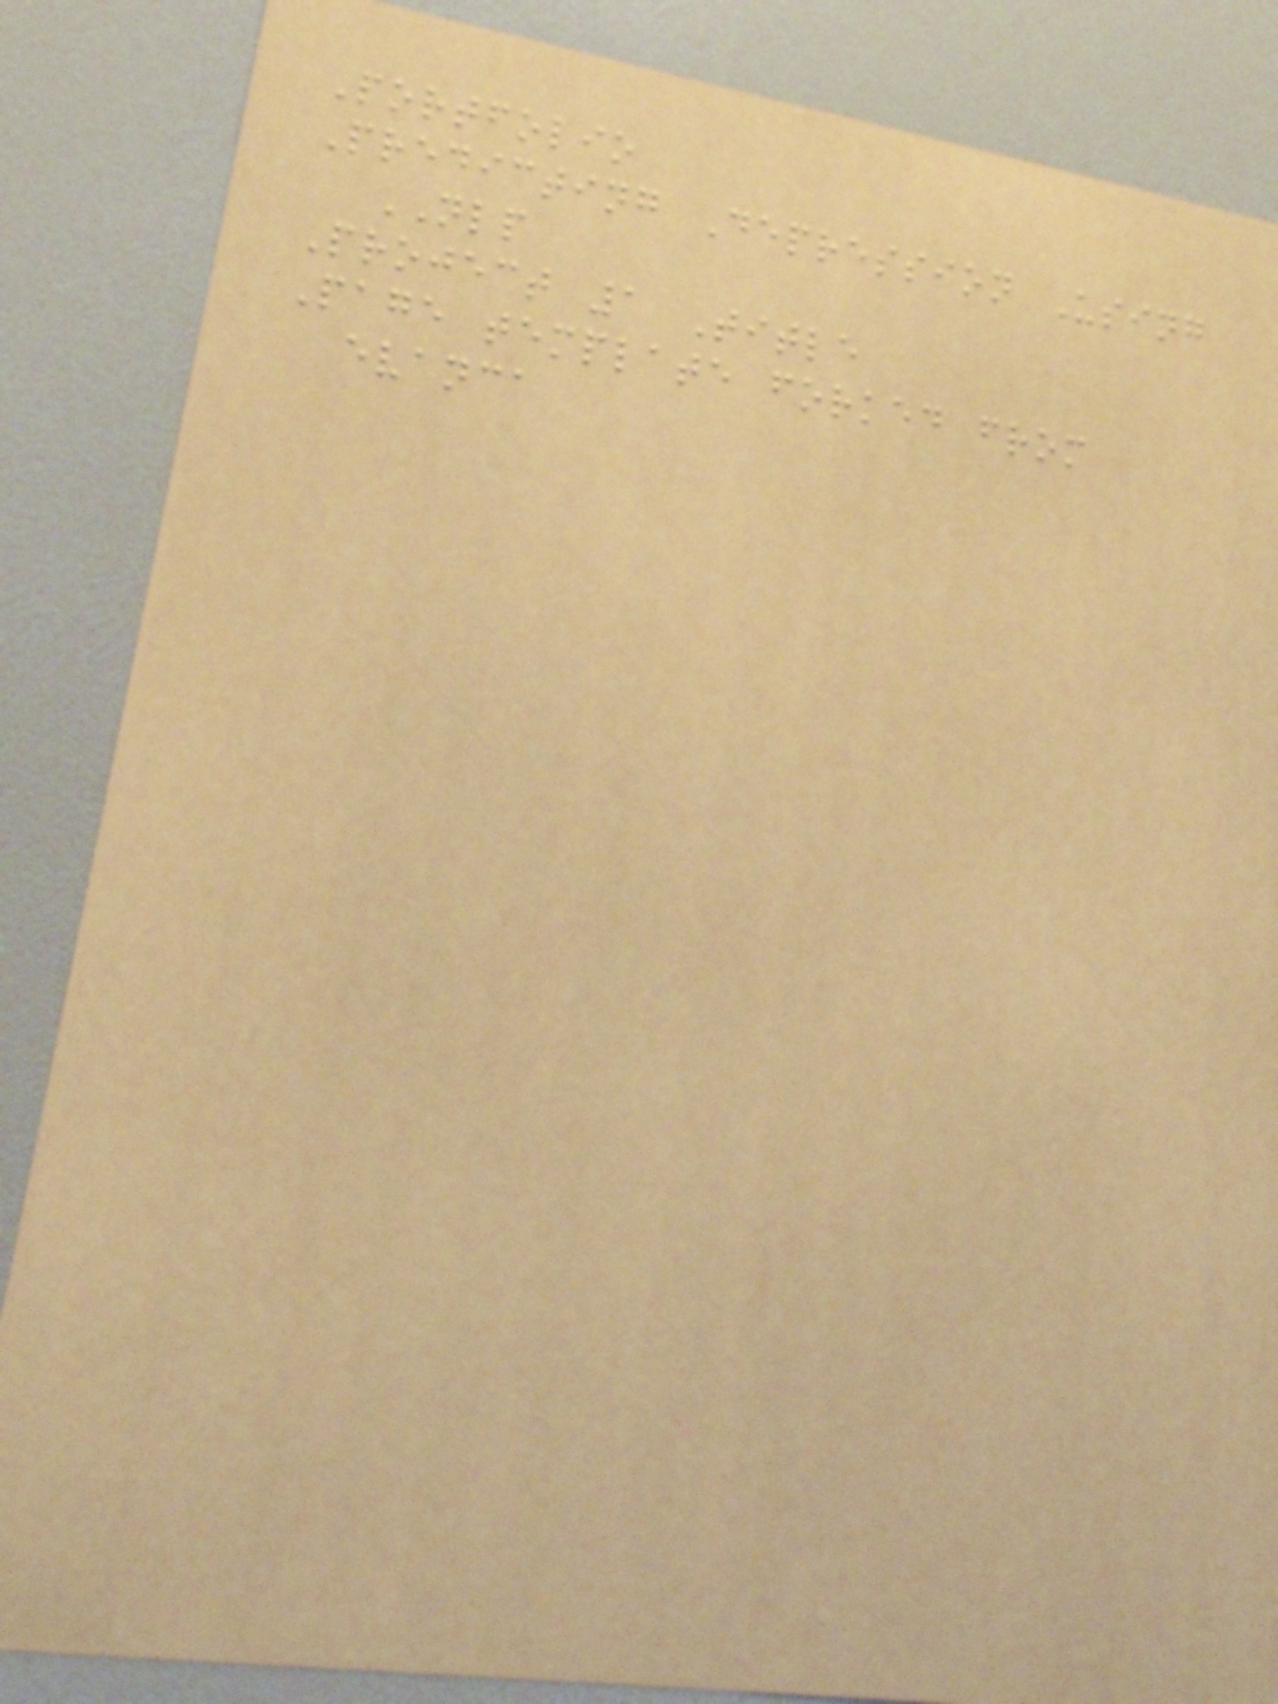Portfolio
Predicting Depression Using
NLP
Project 1 Title
Page template forked from
evanca
